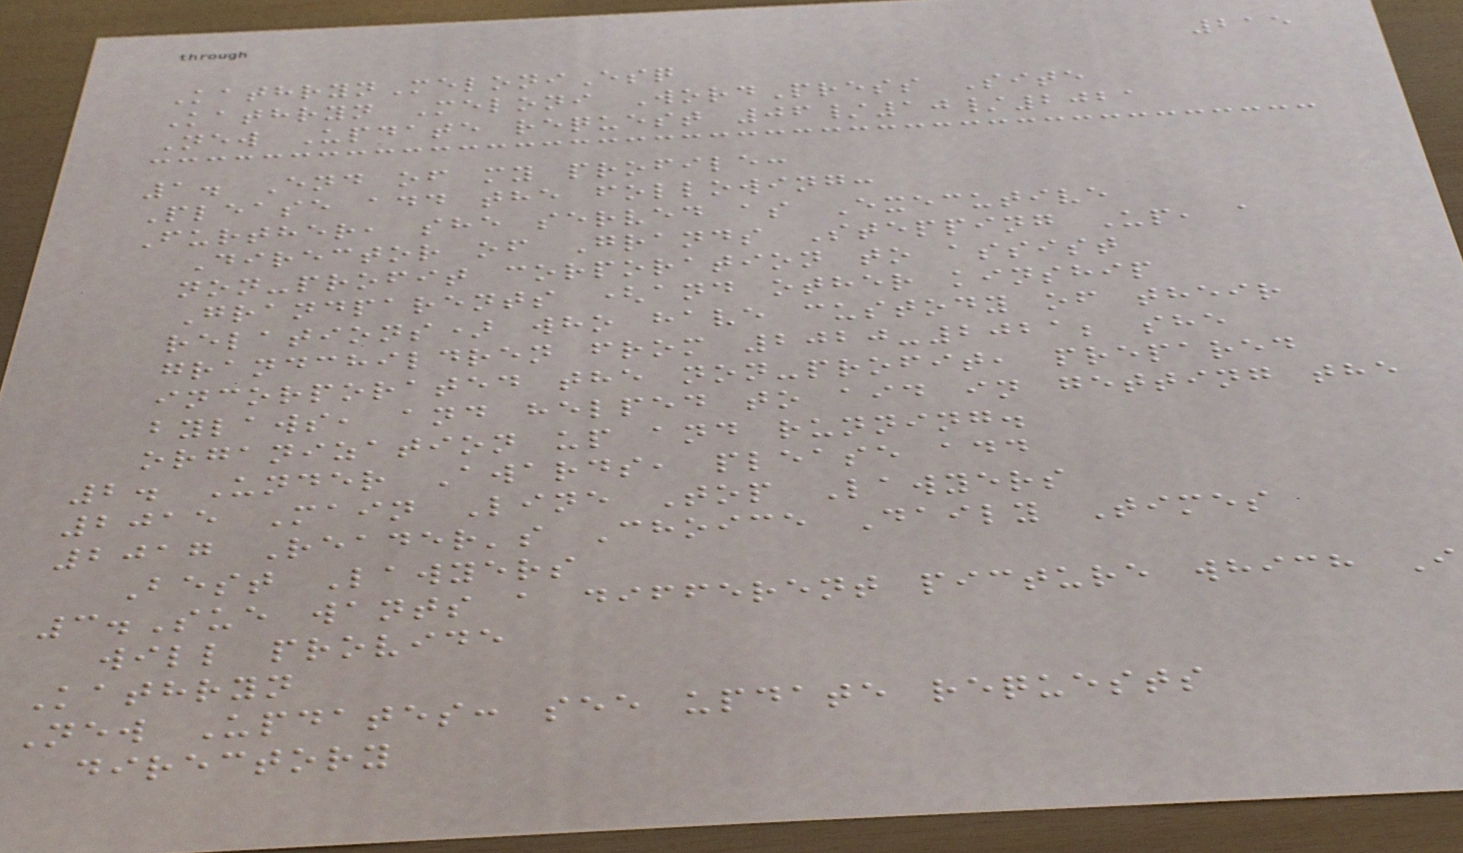215
KathrynMeloniEsq
Kathryn Meloni WordPress Site
New Update request 06/10/2021
1. End of my profile:
Please add the following:
Further, she served as Executive
Director of Grands Stepping Up, a
non-profit corporation to assist
Grandparents (and other kinship
relations) who have custody of their
grandchildren from 2020-2021; she
incorporated the non-profit, prepared
bylaws, and helped to aid in getting the
organization up and running.
2. Under Awards, please add
2015 Main Line Top Lawyers
2017 Reader's Choice Daily Times
Best Lawyers
3.Sue wants a different picture which I
will provide
Kathryn
New Updates: see update requests
directory
